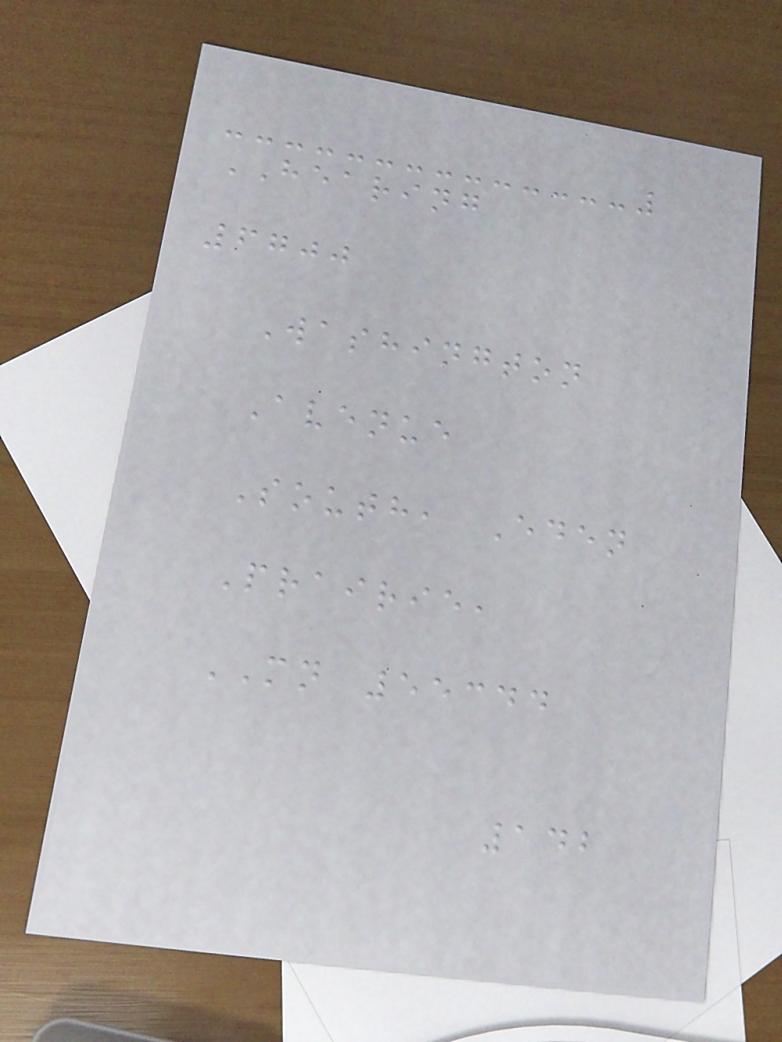HEARING
6700
Washington
Avenue
South, Eden
Prairie,
MN 55344
142
